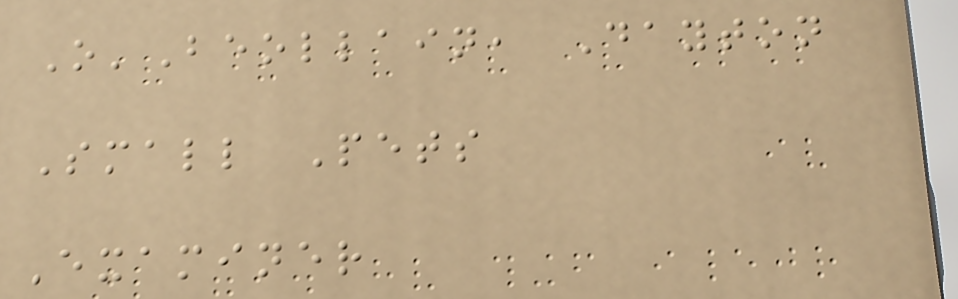O'Beollain, Dayton
Small Pets
Examiner
